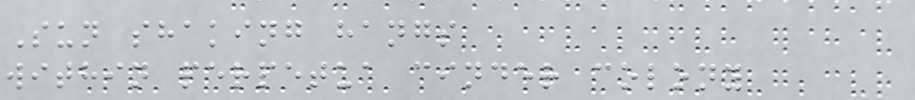Sun shaking hangs
within perpetua cinder colony
